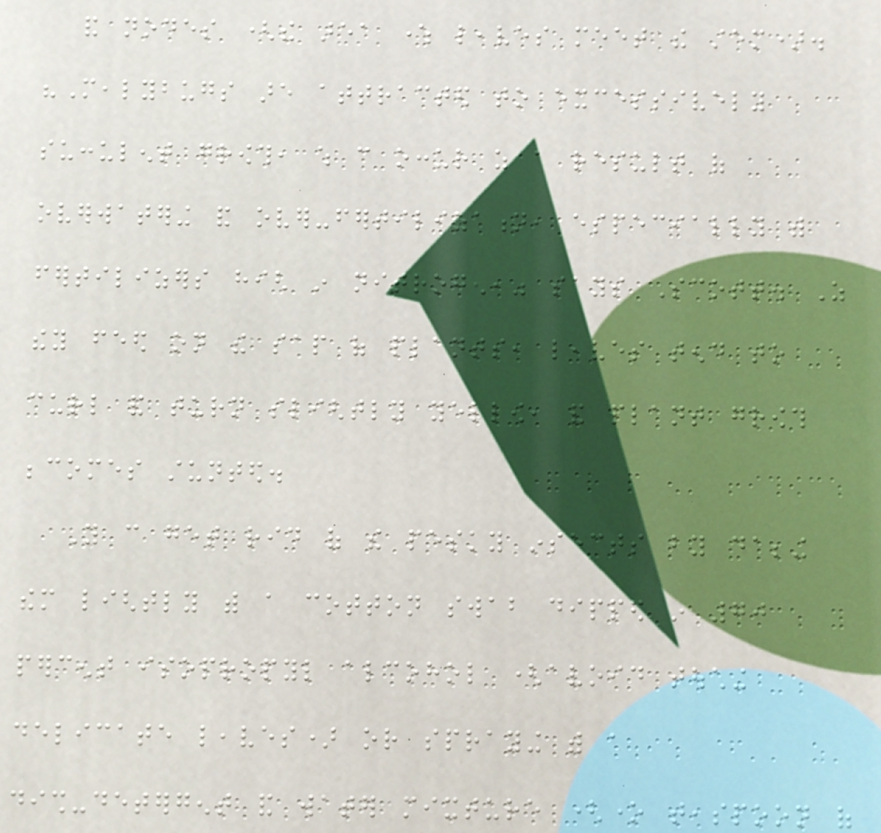and nodes (the area where leaves meet the stem).
"Mealybugs are attracted to excessively
succulent growth, which can occur as a result of
overwatering and over-fertilization, especially with
fertilizers high in nitrogen," says Scott. As
they feed on the sap of plants, leaves tend to
curl and turn slightly yellow, and plant growth
becomes stunted.
You can get rid of the pesky insects by dabbing
them lightly with a cotton swab dipped in 70
percent isopropyl alcohol (avoid touching
delicate leaves) or spraying with a
dish-detergent and water mixture (one teaspoon of
